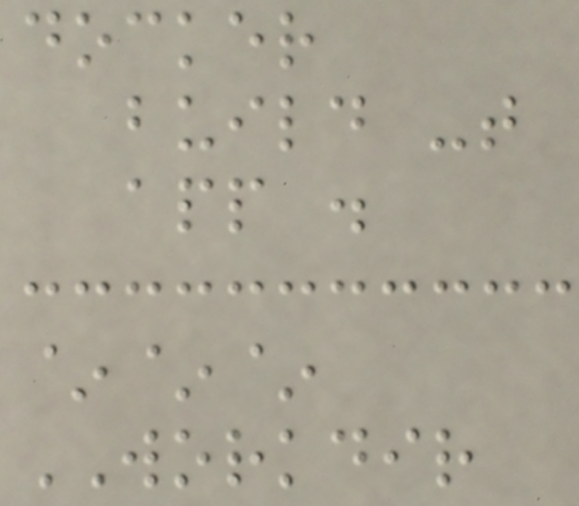docker
build -t
app .
~~~
WORKDIR
